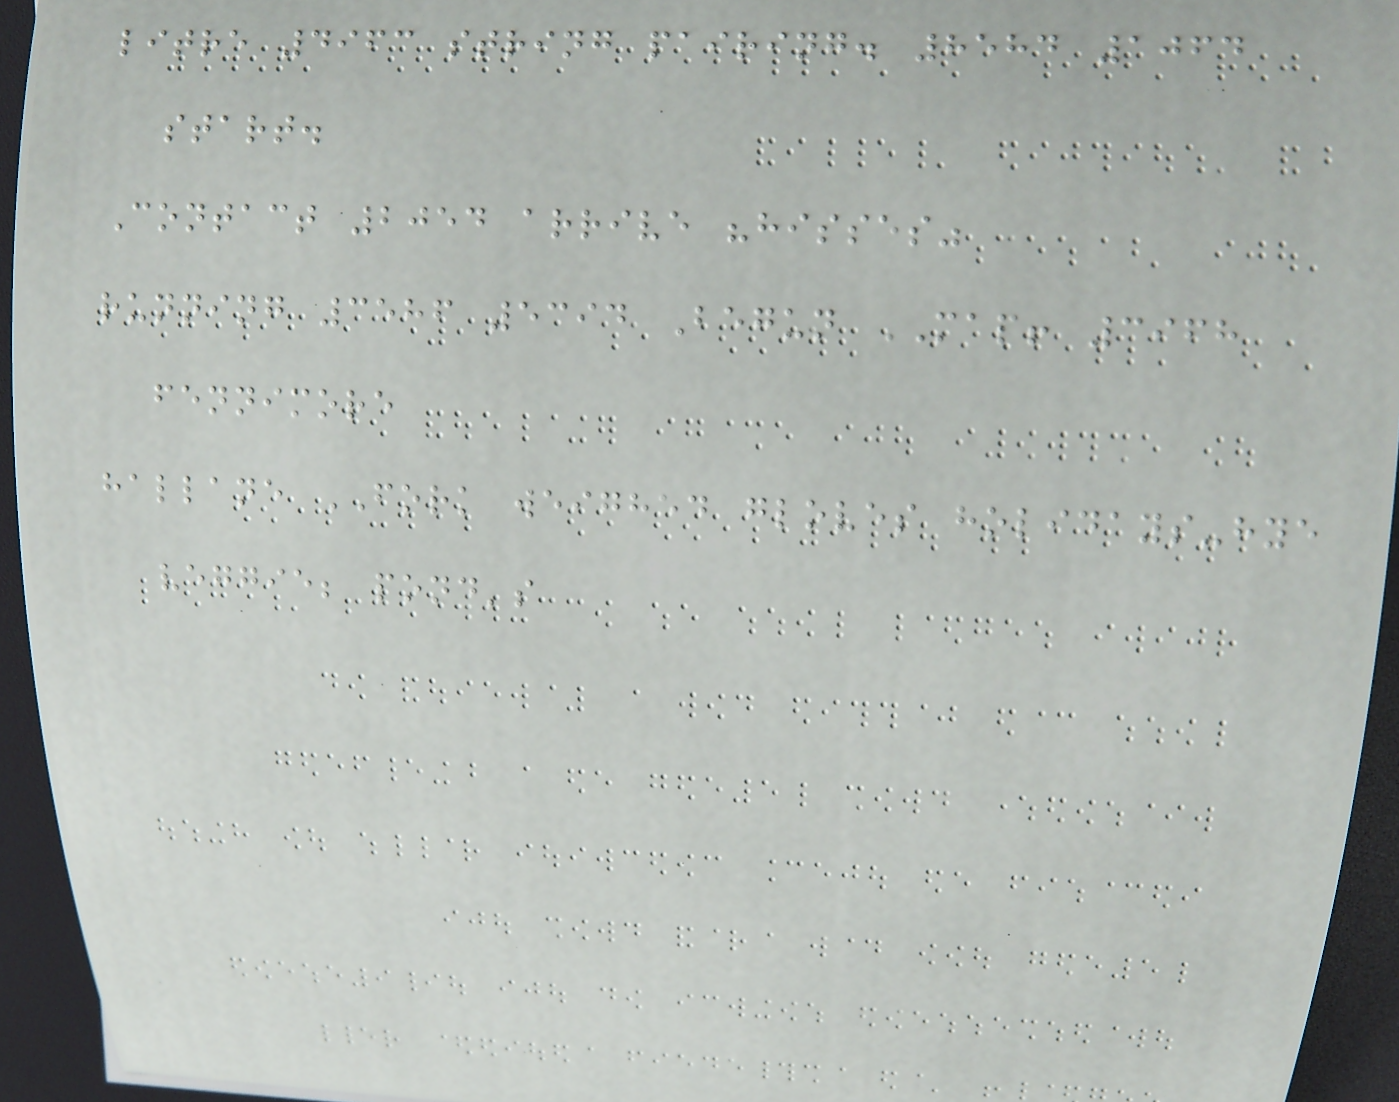litre 4963 string pairing. 8584 1064
start.
Contact 2054 arrive "hisses"
running 3586 5394 Begun MAP! 3968
fennimore
hallane FORK weighed gloves holidays-hye
veggie; pond's
